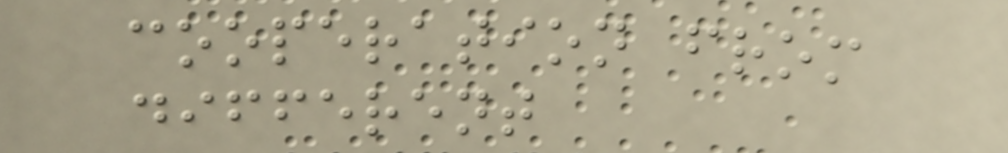cooperation from
different
